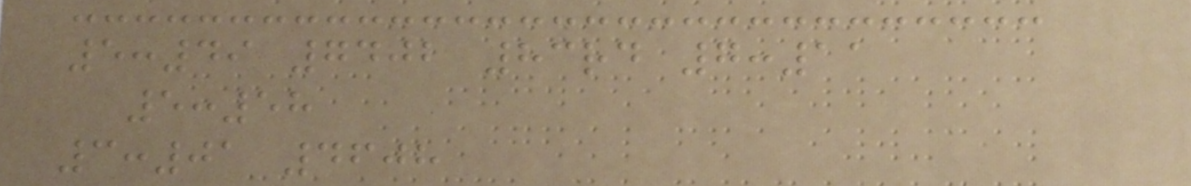5:49 7402 83rd 7:11
5:58
3:01 4608
